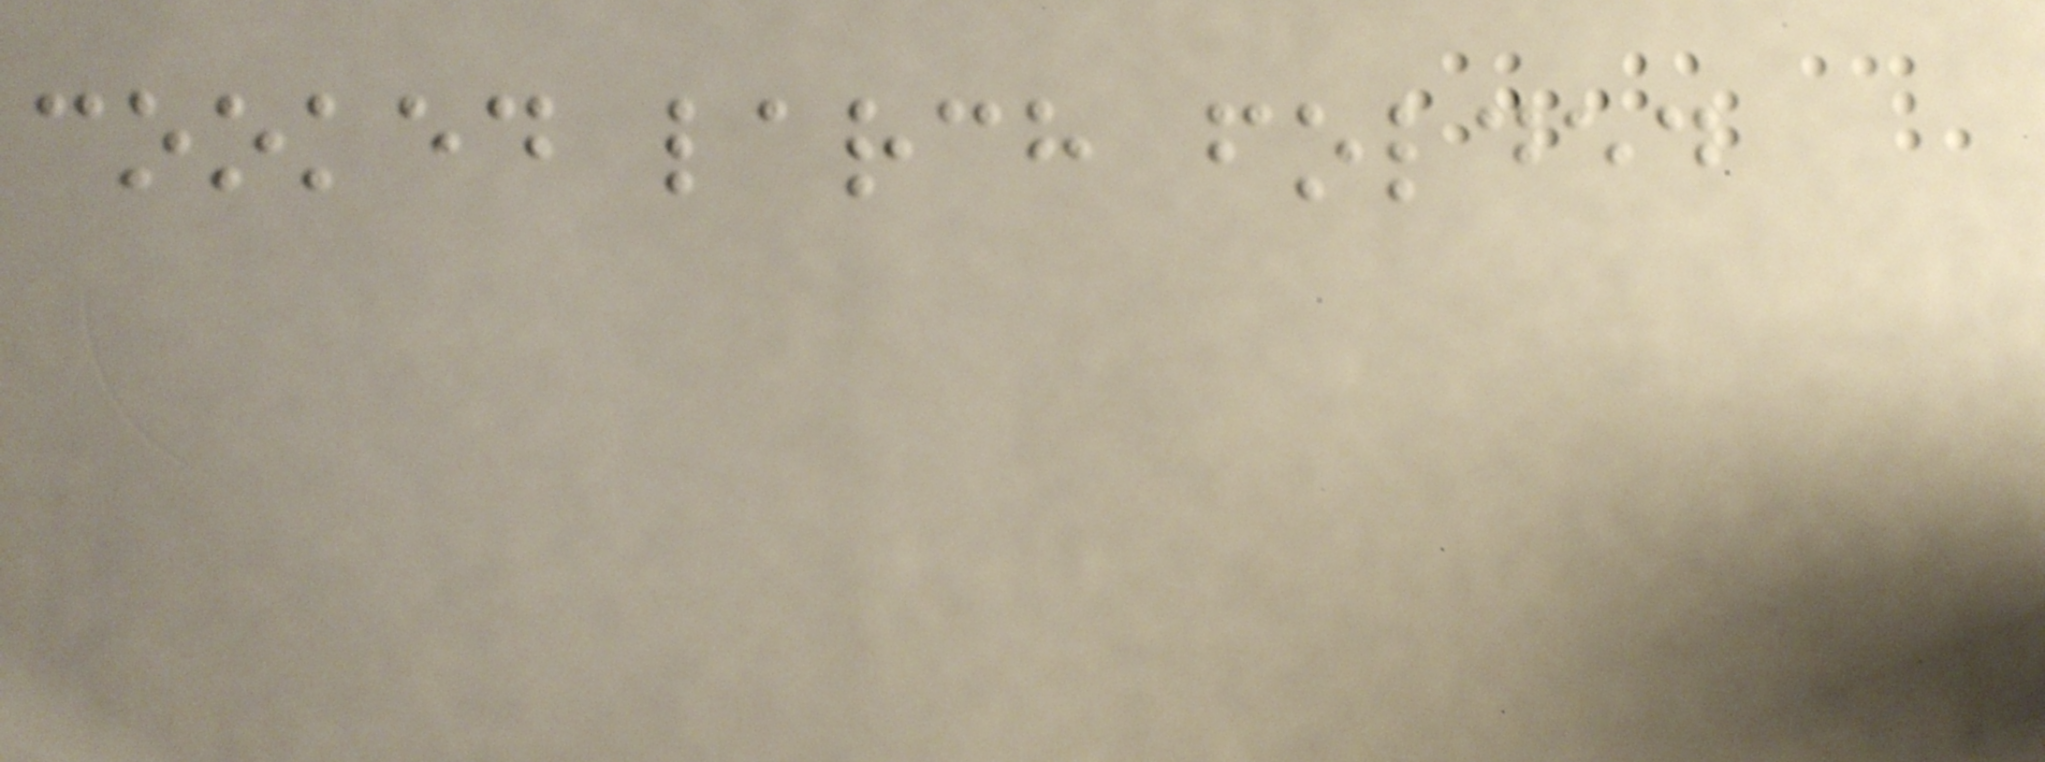cooked larch folded
